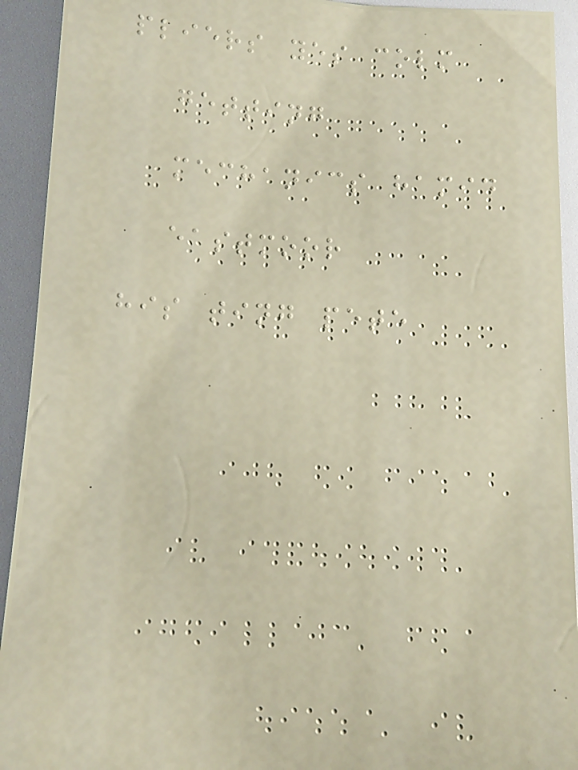pliers yes colm
getting
mechanics hamid
eastmoor
his ting pete
